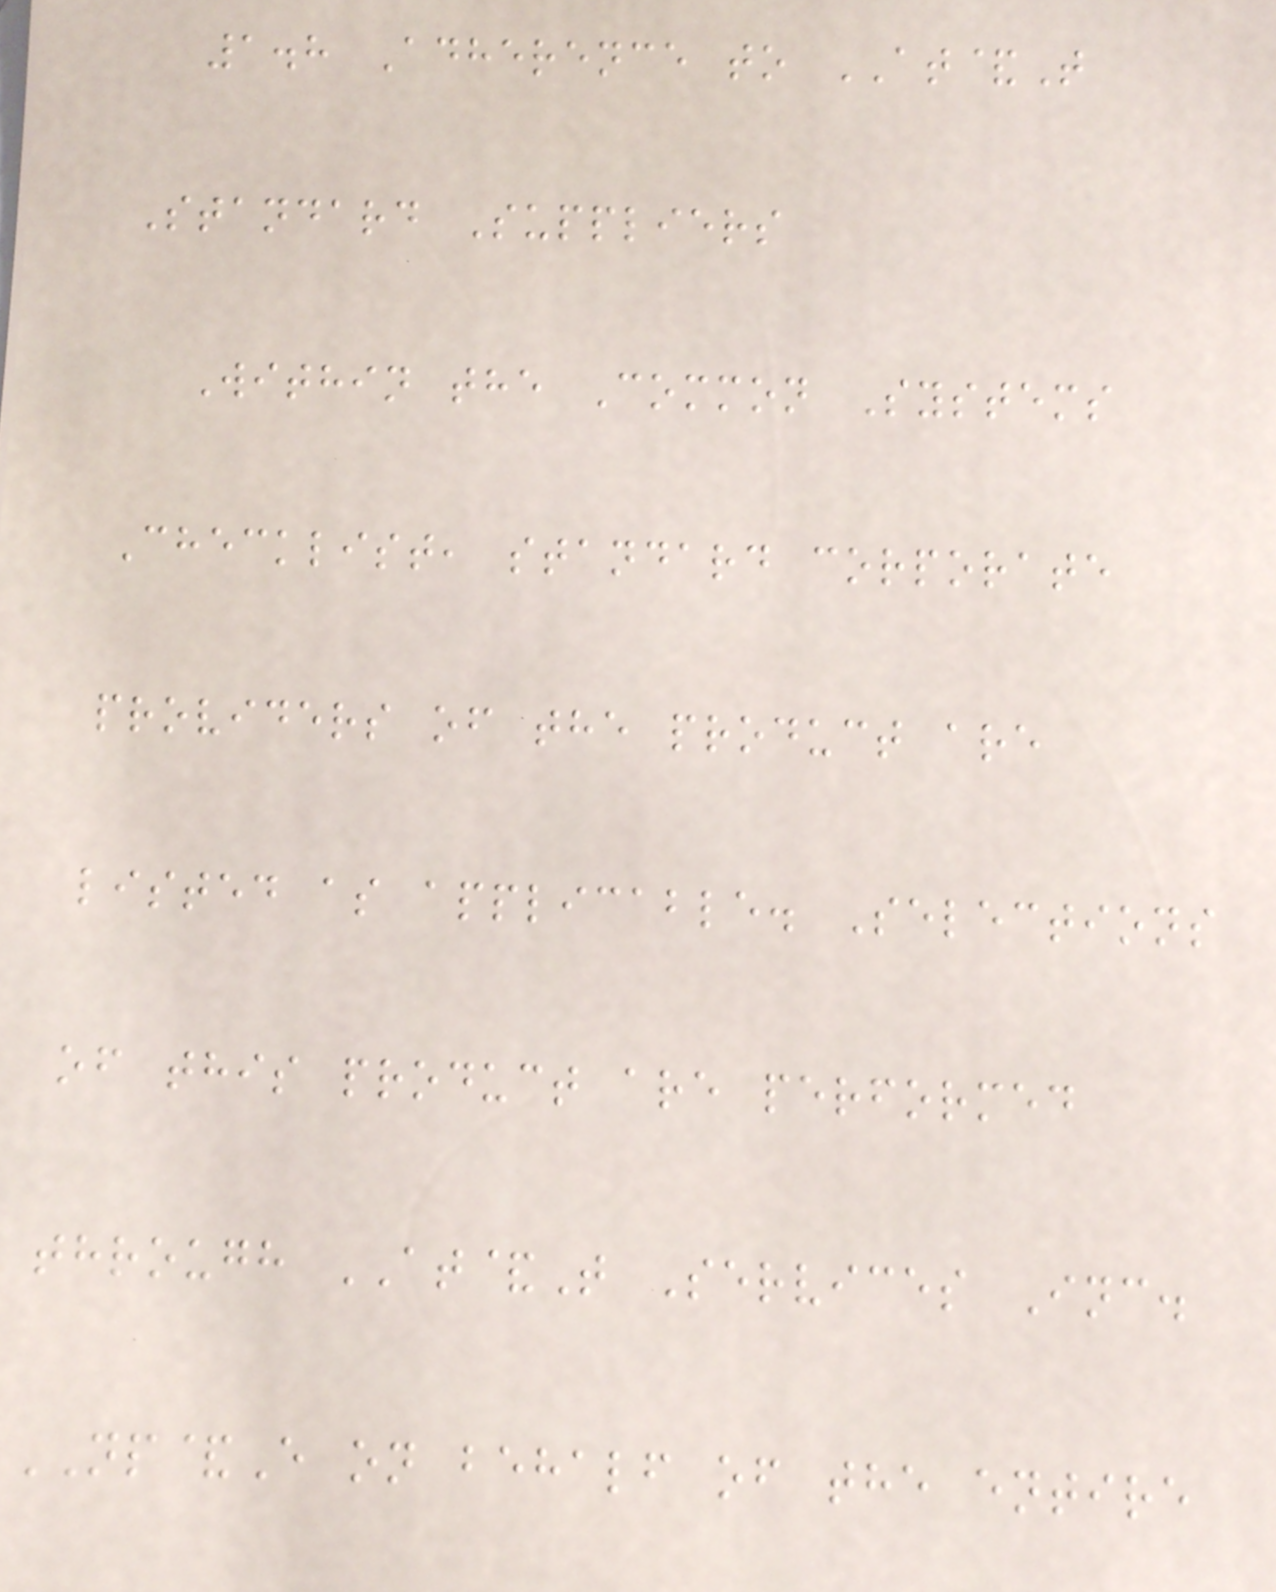1.8 Adherence to AT&T
Standard Suppliers
Within the Common Systems
Checklist, standard corporate
providers of the product are
listed as applicable. Selections
of this product are performed
through AT&T Services Inc.
NP&E on behalf of the entire
